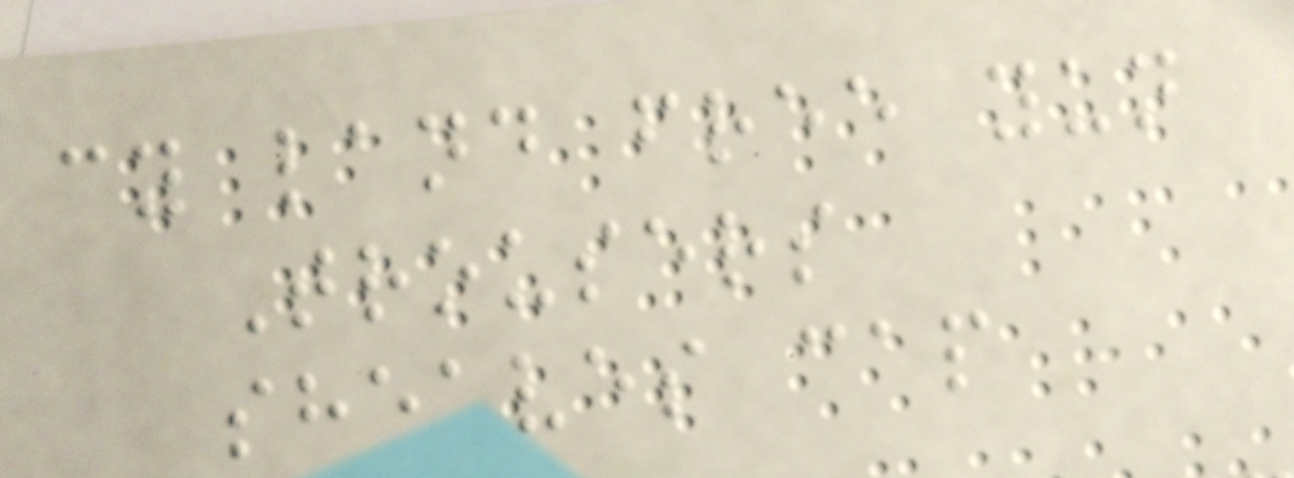cy land free yun
Trousers
sheaves cap
